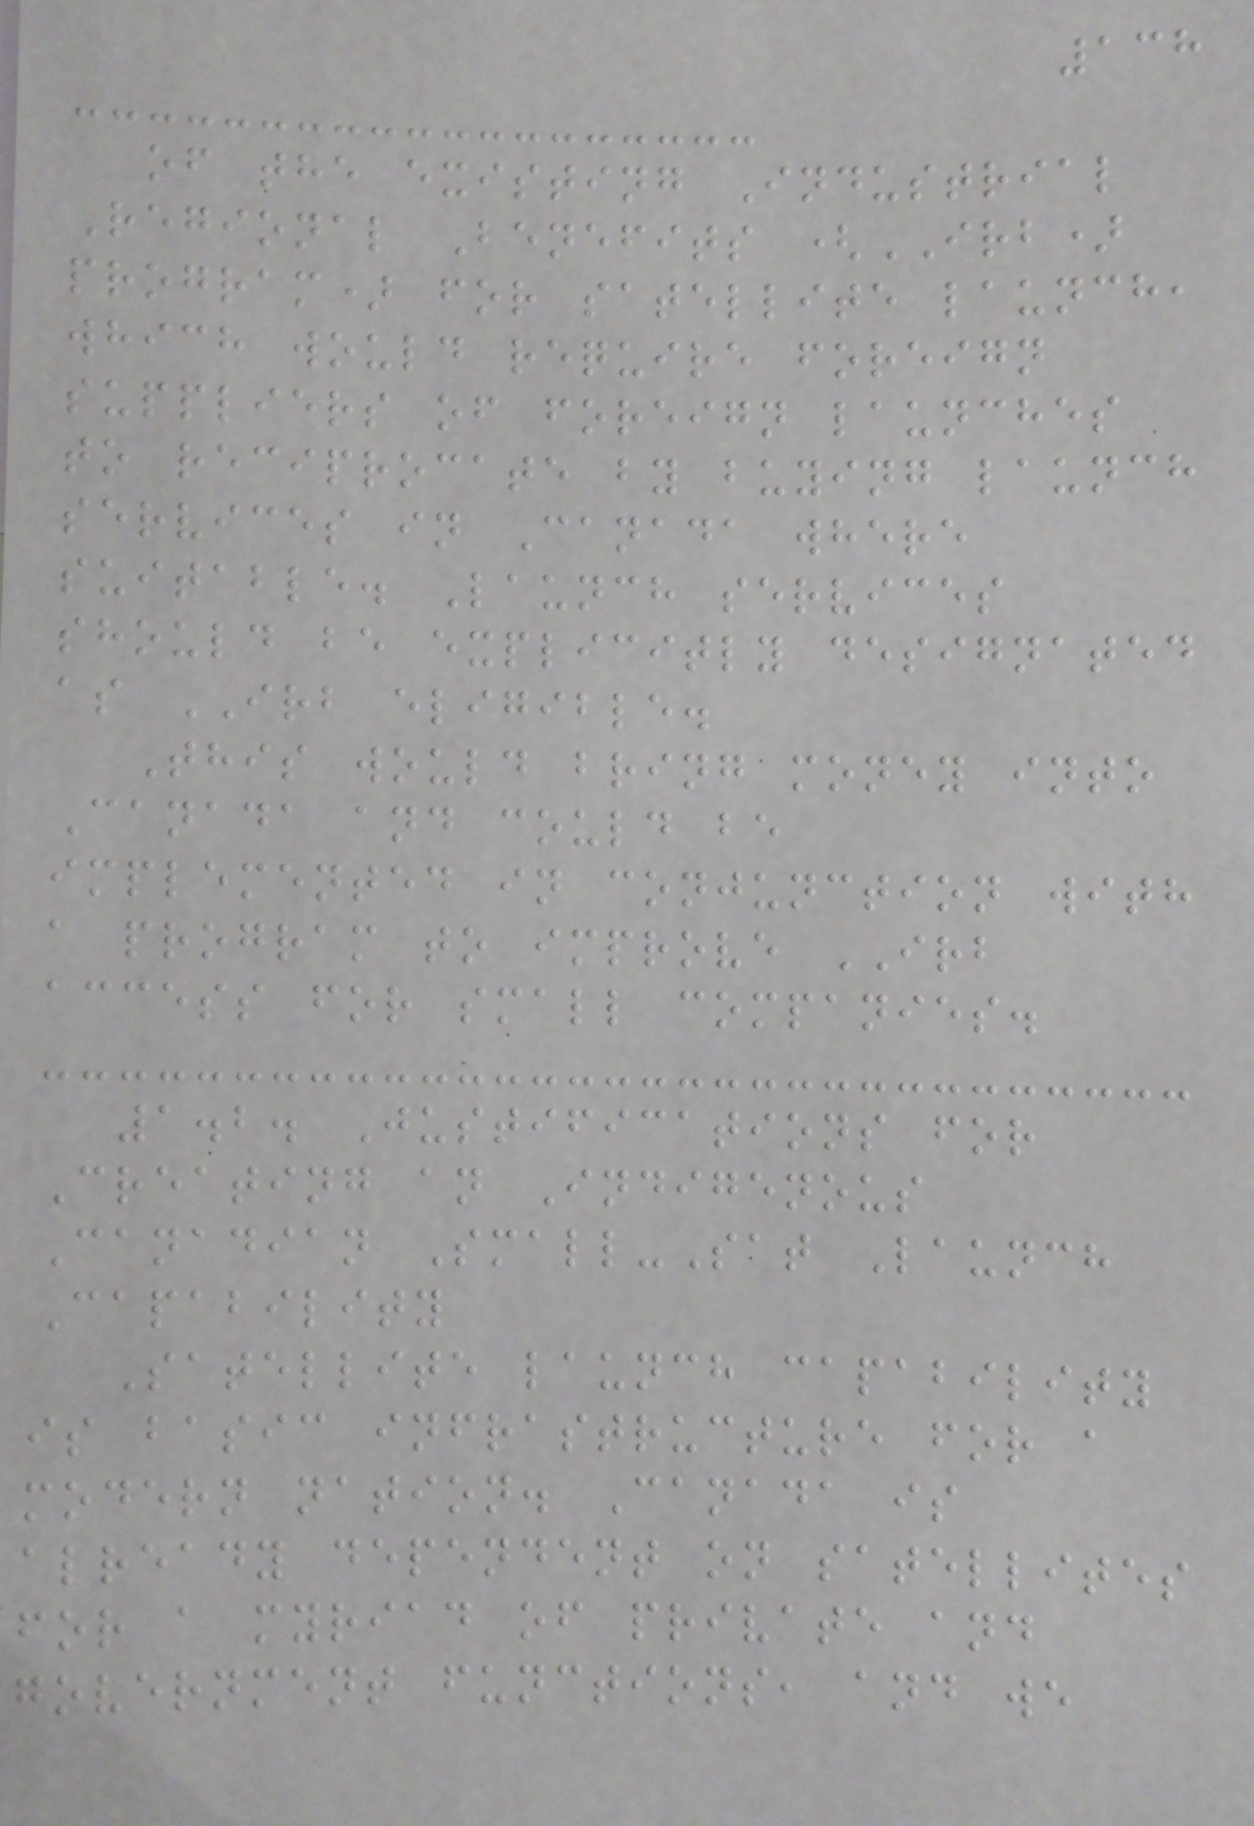138
of the existing Industrial
Regional Benefits (IRB)
program) for satellite launch,
which would require foreign
suppliers of foreign launches
to reciprocate by buying launch
services in Canada where
suitable. Launch services
should be explicitly designated
as IRB eligible.
This would bring money into
Canada and could be
implemented in conjunction with
a program to improve IRB
access for small companies.
1.2. Justifications for
Creating an Indigenous
Canadian Small-Sat Launch
Capability
Satellite launch capability
is basic infrastructure for a
modern nation. Canada is
already dependent on satellites
for a myriad of private and
government functions, and we
